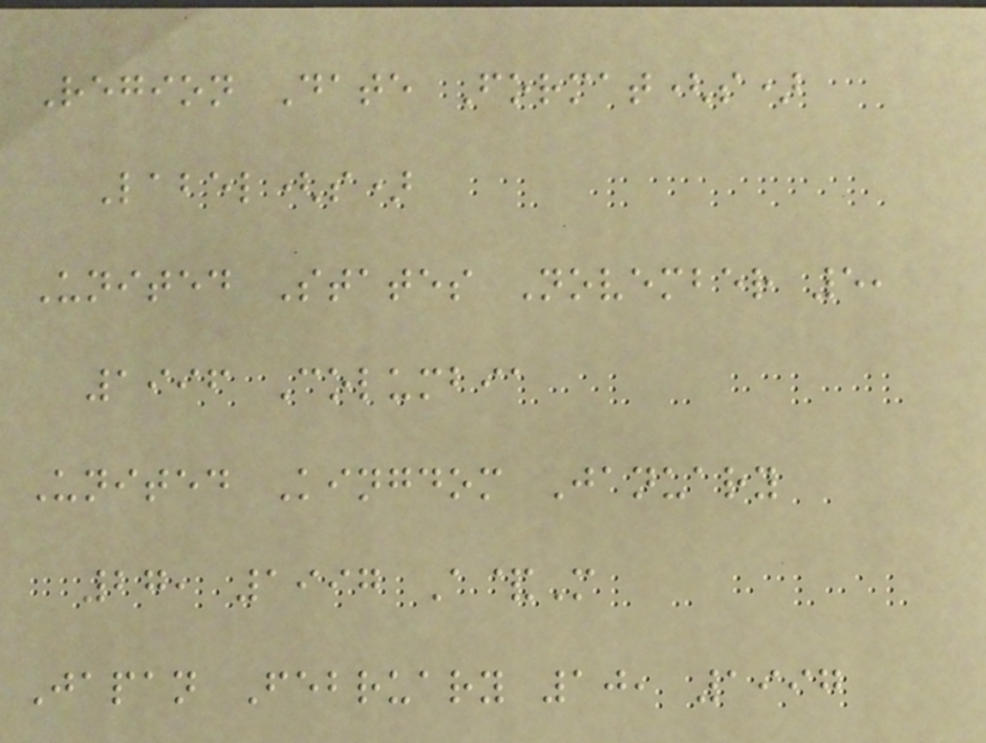Region Date Format(s)
Label(s)
United States November 5,
1996 Columbia
United Kingdom January
27, 1997 A&M
Japan February 10, 1997
